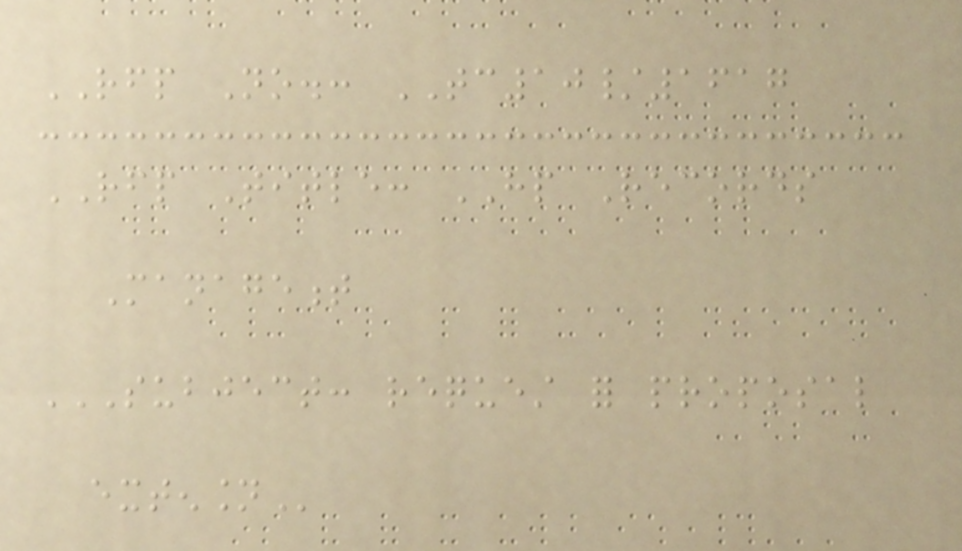RFP No.: TC10/1617
RFP Title: HP Records
Management
SUBJECT: REQUEST FOR PROPOSAL
EXTENSION
